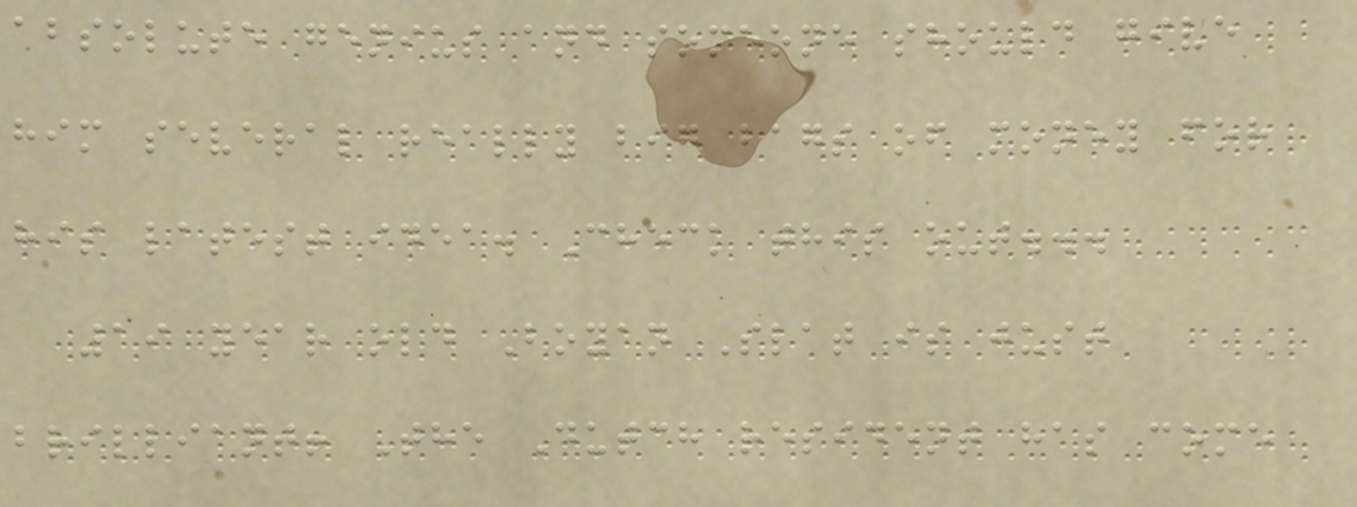absolute genius and someone should give
him several really big bags of money for
his latest idea. Check this out...
19 year old Boyan Slat is just
brilliant! The Dutch resident has come
